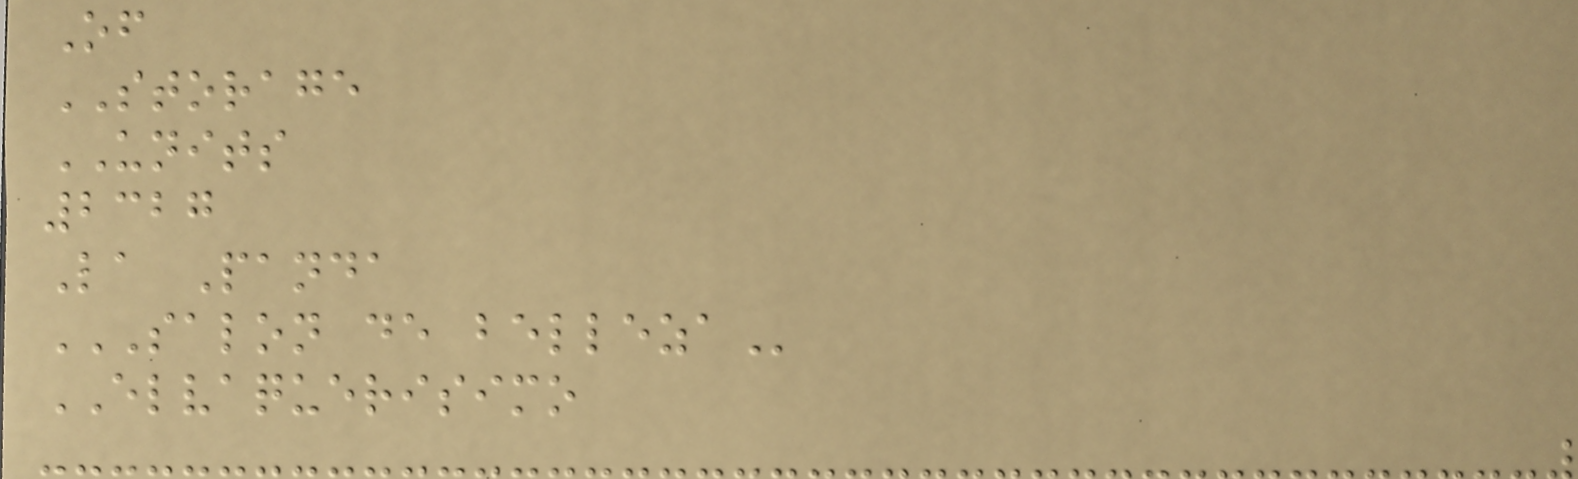Of
STORAGE
UNITS
2327
La Panda
SALON DE BELLEZA
ELVAQUERISIMO
